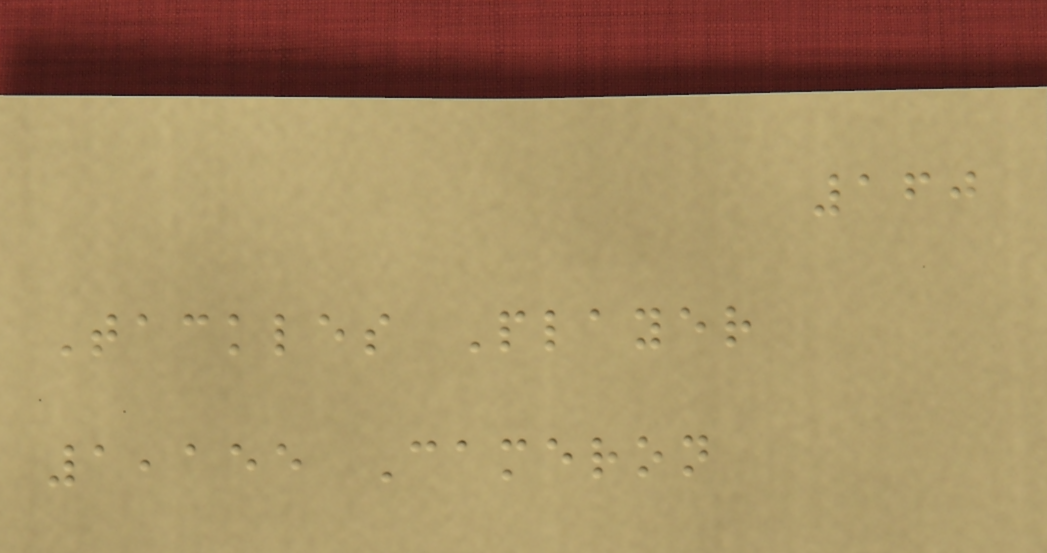160
Tackles Player
1,155 Cameron
